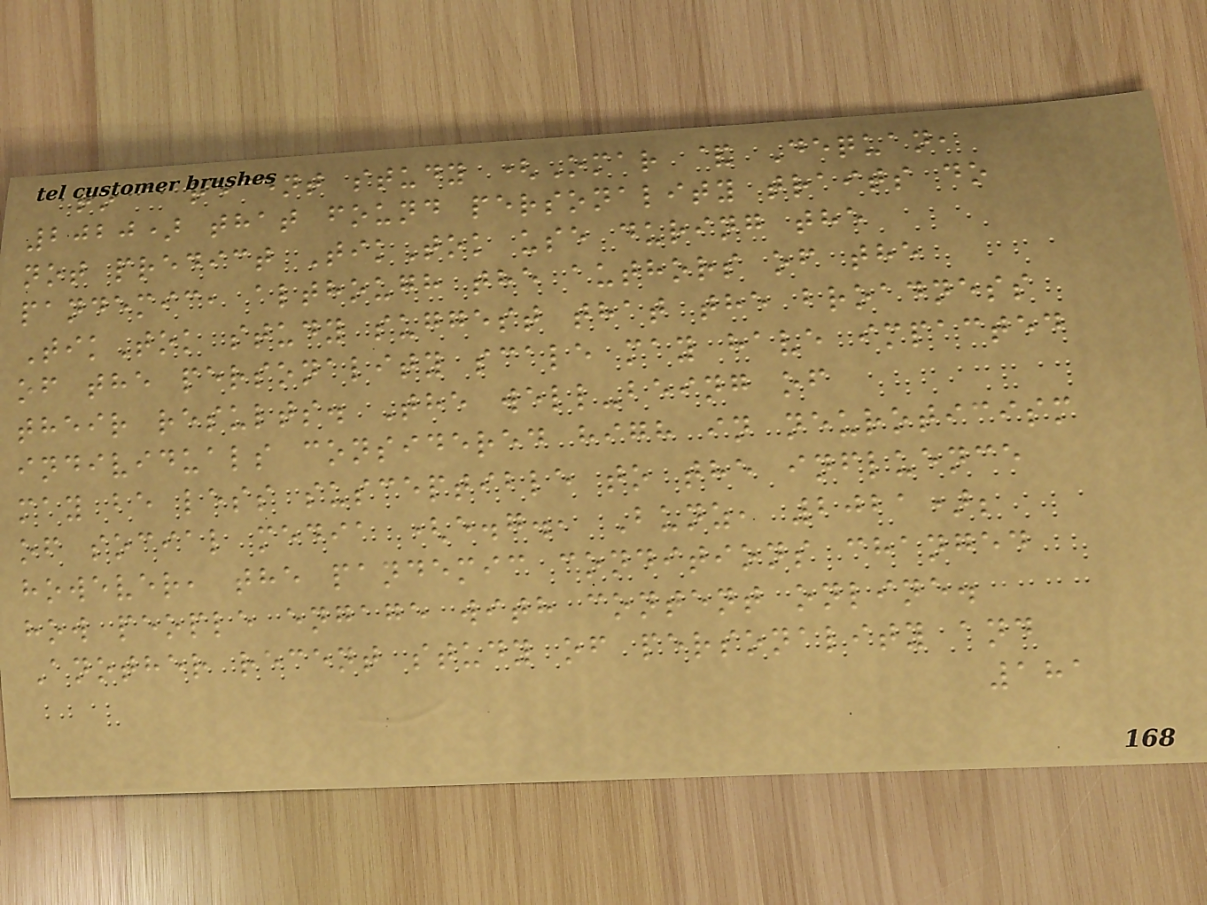to a recent study (Omar & Dequan,
2020) that found personality traits do
not predict TikTok use during the
pandemic, although the authors of the
TikTok study suggest that the broadness
of the personality scale may have impacted
their results. The well-being of
individuals considered high in neuroticism
may be less susceptible to the influence
of social media (e.g., Bunz, 2021);
however, the pandemic conditions changed
how people engage with content online.
Another recent study of personality and
181
